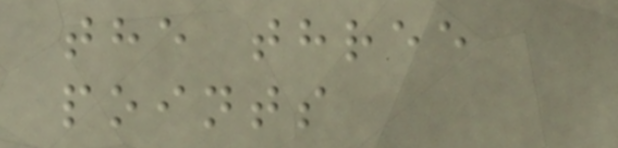the three
points
